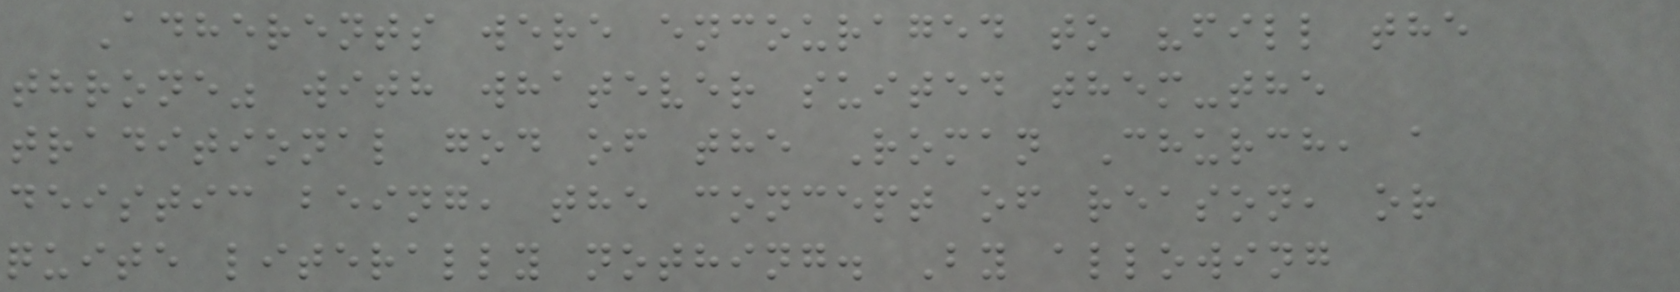Adherents were encouraged to "fill the
throne" with whatever suited them-the
traditional god of the Roman Church, a
deistic being, the concept of reason, or
quite literally nothing. By allowing
